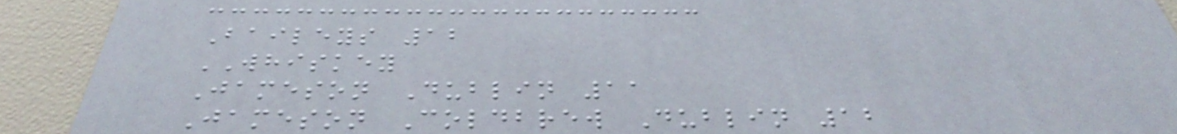Baileys 12
WHISKEY
Jameson Dublin 11
Jameson Coldbrew Dublin 12
